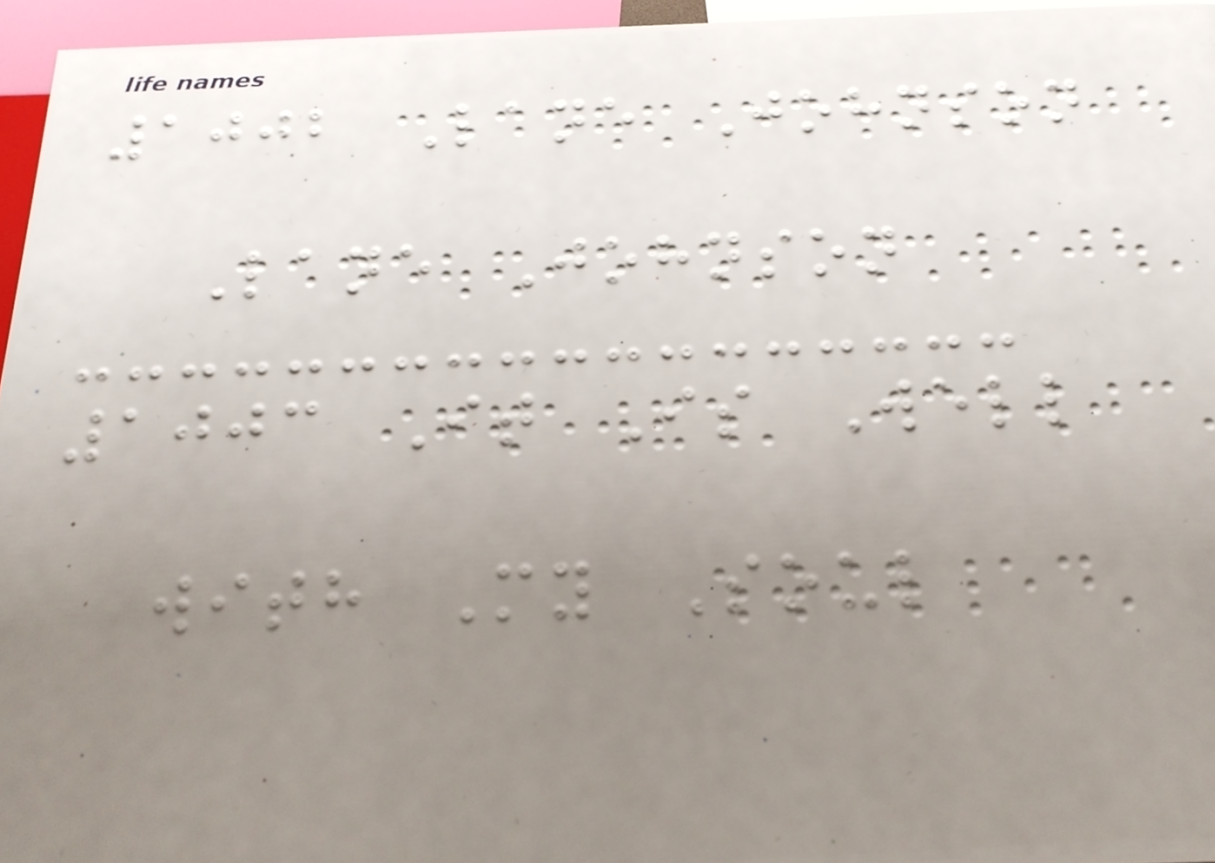1002 Lane Johnson
Lane Johnson
1003 It Is Well
with My Soul
